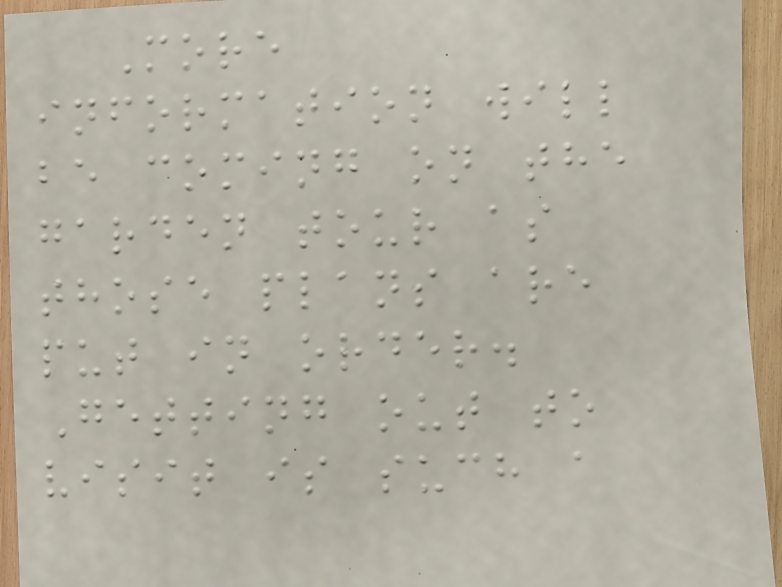More
information will
be coming on the
garden tour as
those plans are
put in order.
Getting out to
visit is such a
